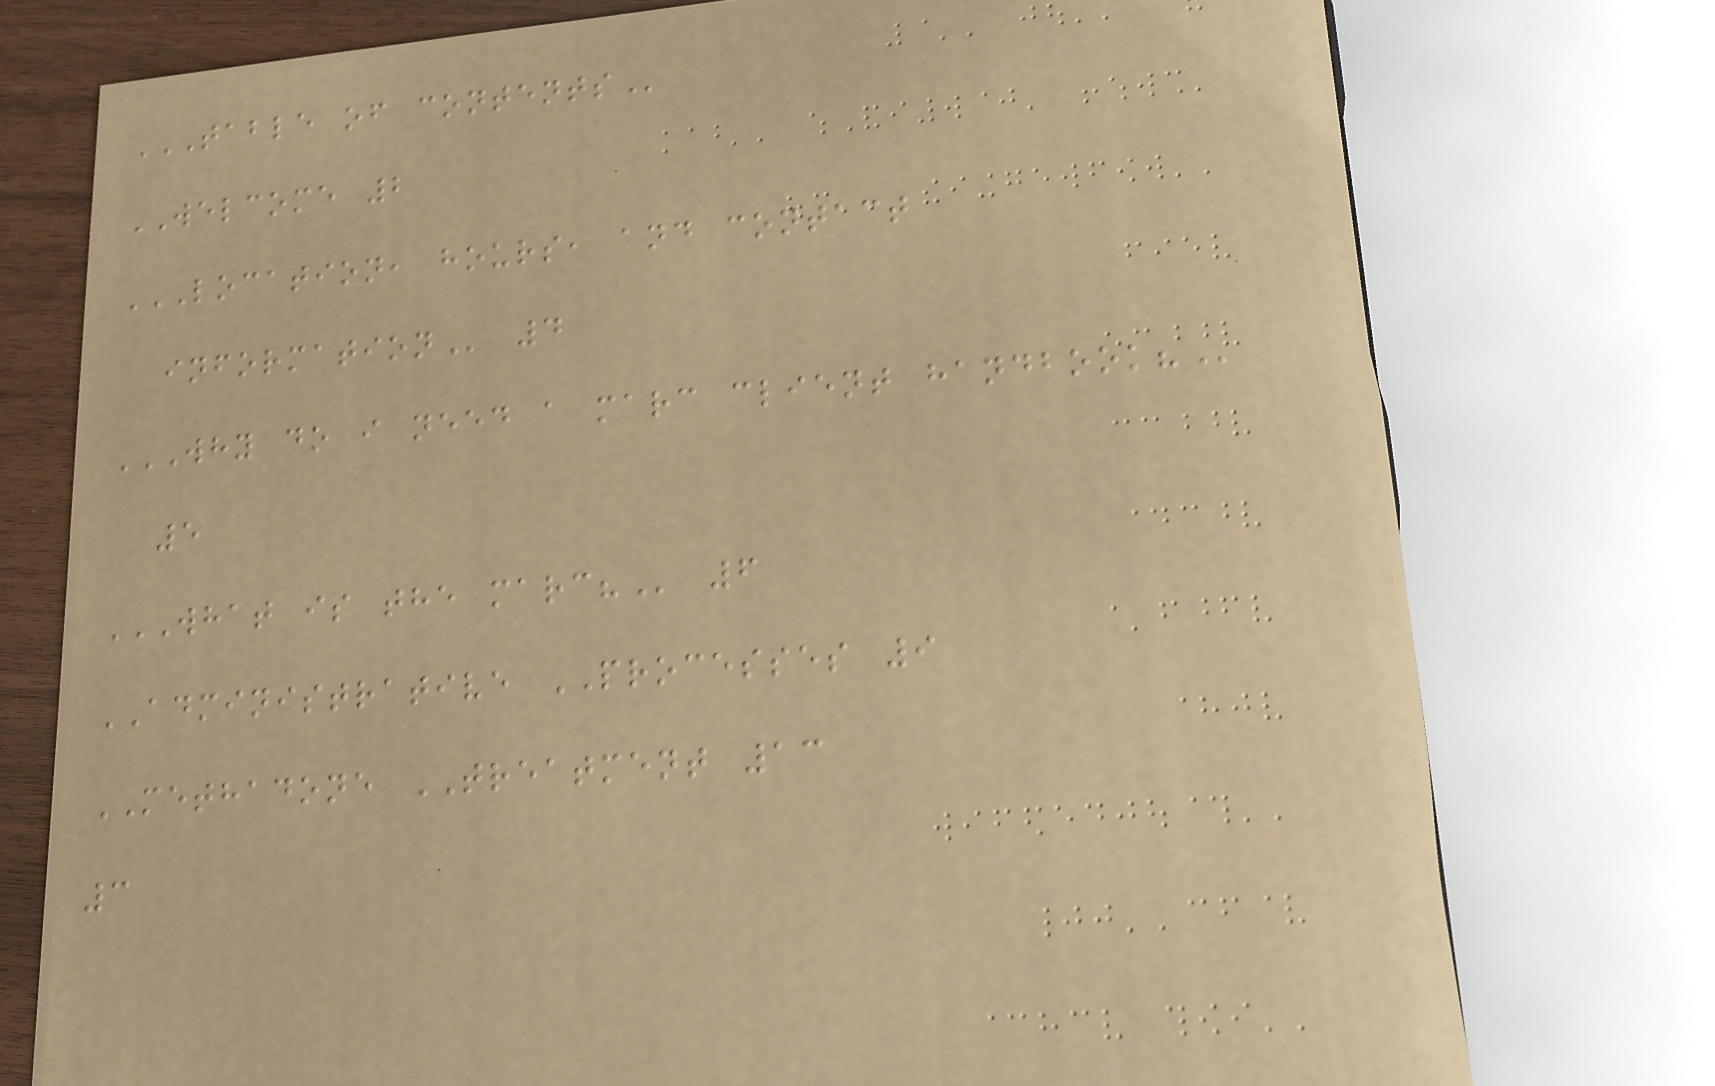TABLE OF CONTENTS
WELCOME 2
LOCATION, HOURS, AND CONTACT
INFORMATION 4
WHY DO I NEED A MARC CLIENT HANDBOOK?
5
WHAT IS THE MARC? 6
ADMINISTRATIVE PROCESSES 9
METHADONE TREATMENT 13
3
